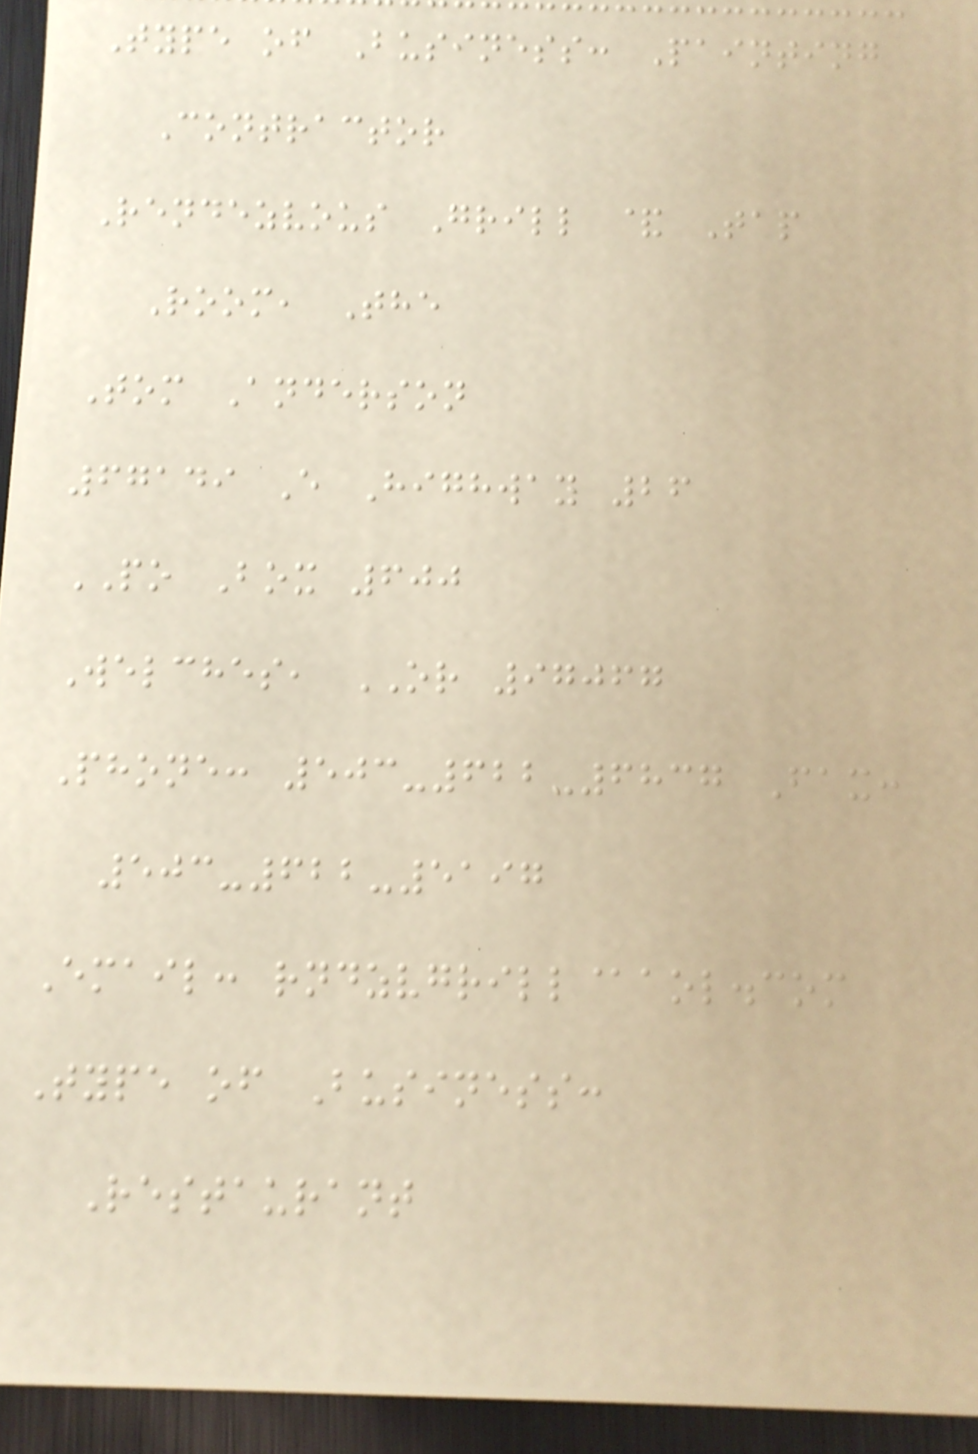Type of Business: Painting
Contractor
Rendezvous Grill & Tap
Room, The
Tom Anderson
67149 E Highway 26
PO Box 600
Welches, OR 97067
Phone: 503-622-6837 Fax:
503-622-5197
Email: rndzvgrill@aol.com
Type of Business:
Restaurant
